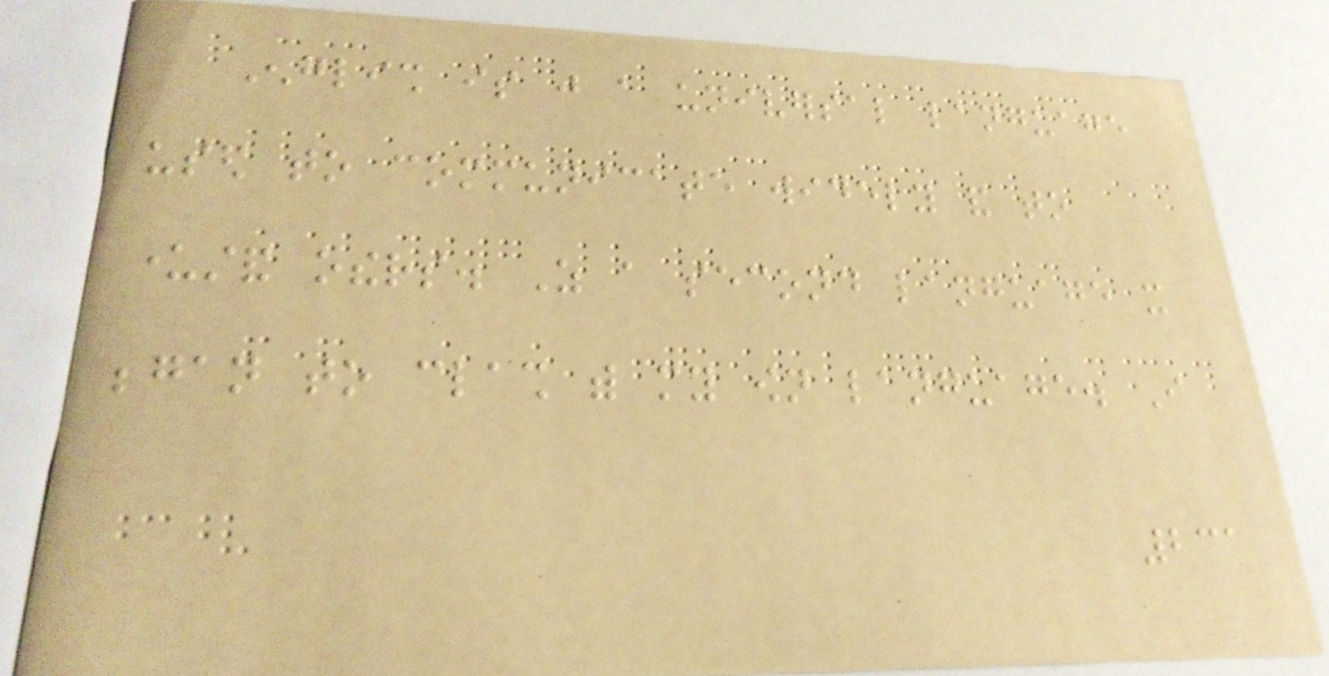English is just a universal language
used to communicate widely and to
understand others. As a second language it
began to clash with my own language. I
231
